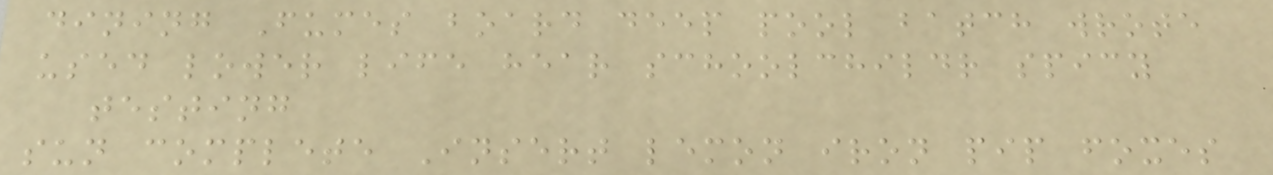dining Fumes board deep pool batch wrote
used lower life hear schoolchildr spicy
testing
sun complete Insert lemon iron pip foxes
